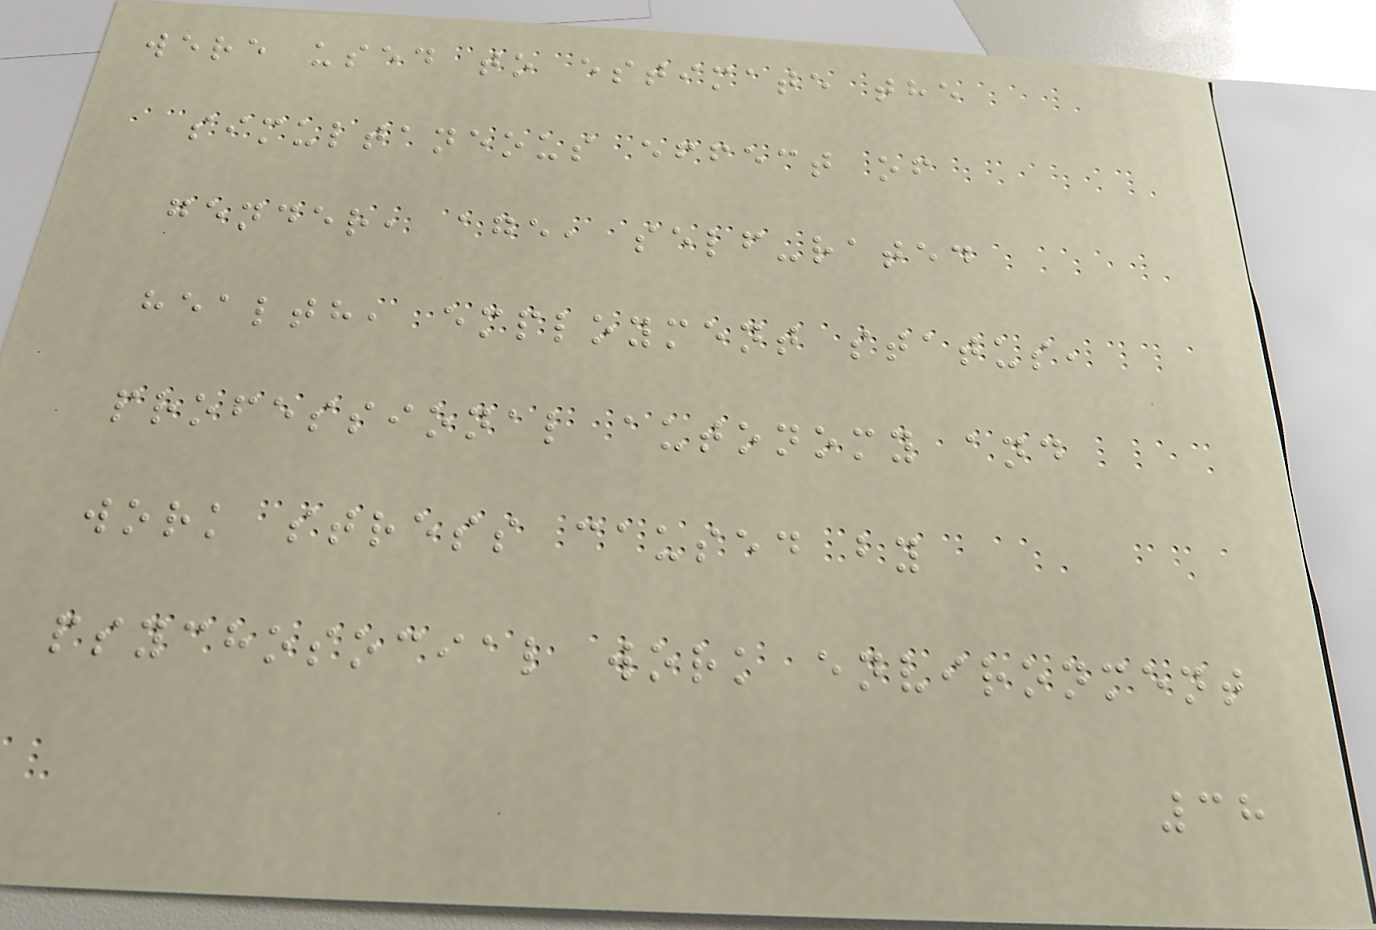were used to estimate the
simultaneous effect of
gender, age, self-rated
health, employment status,
professional autonomy and
work stress caused by
psychosocial work environment
38
